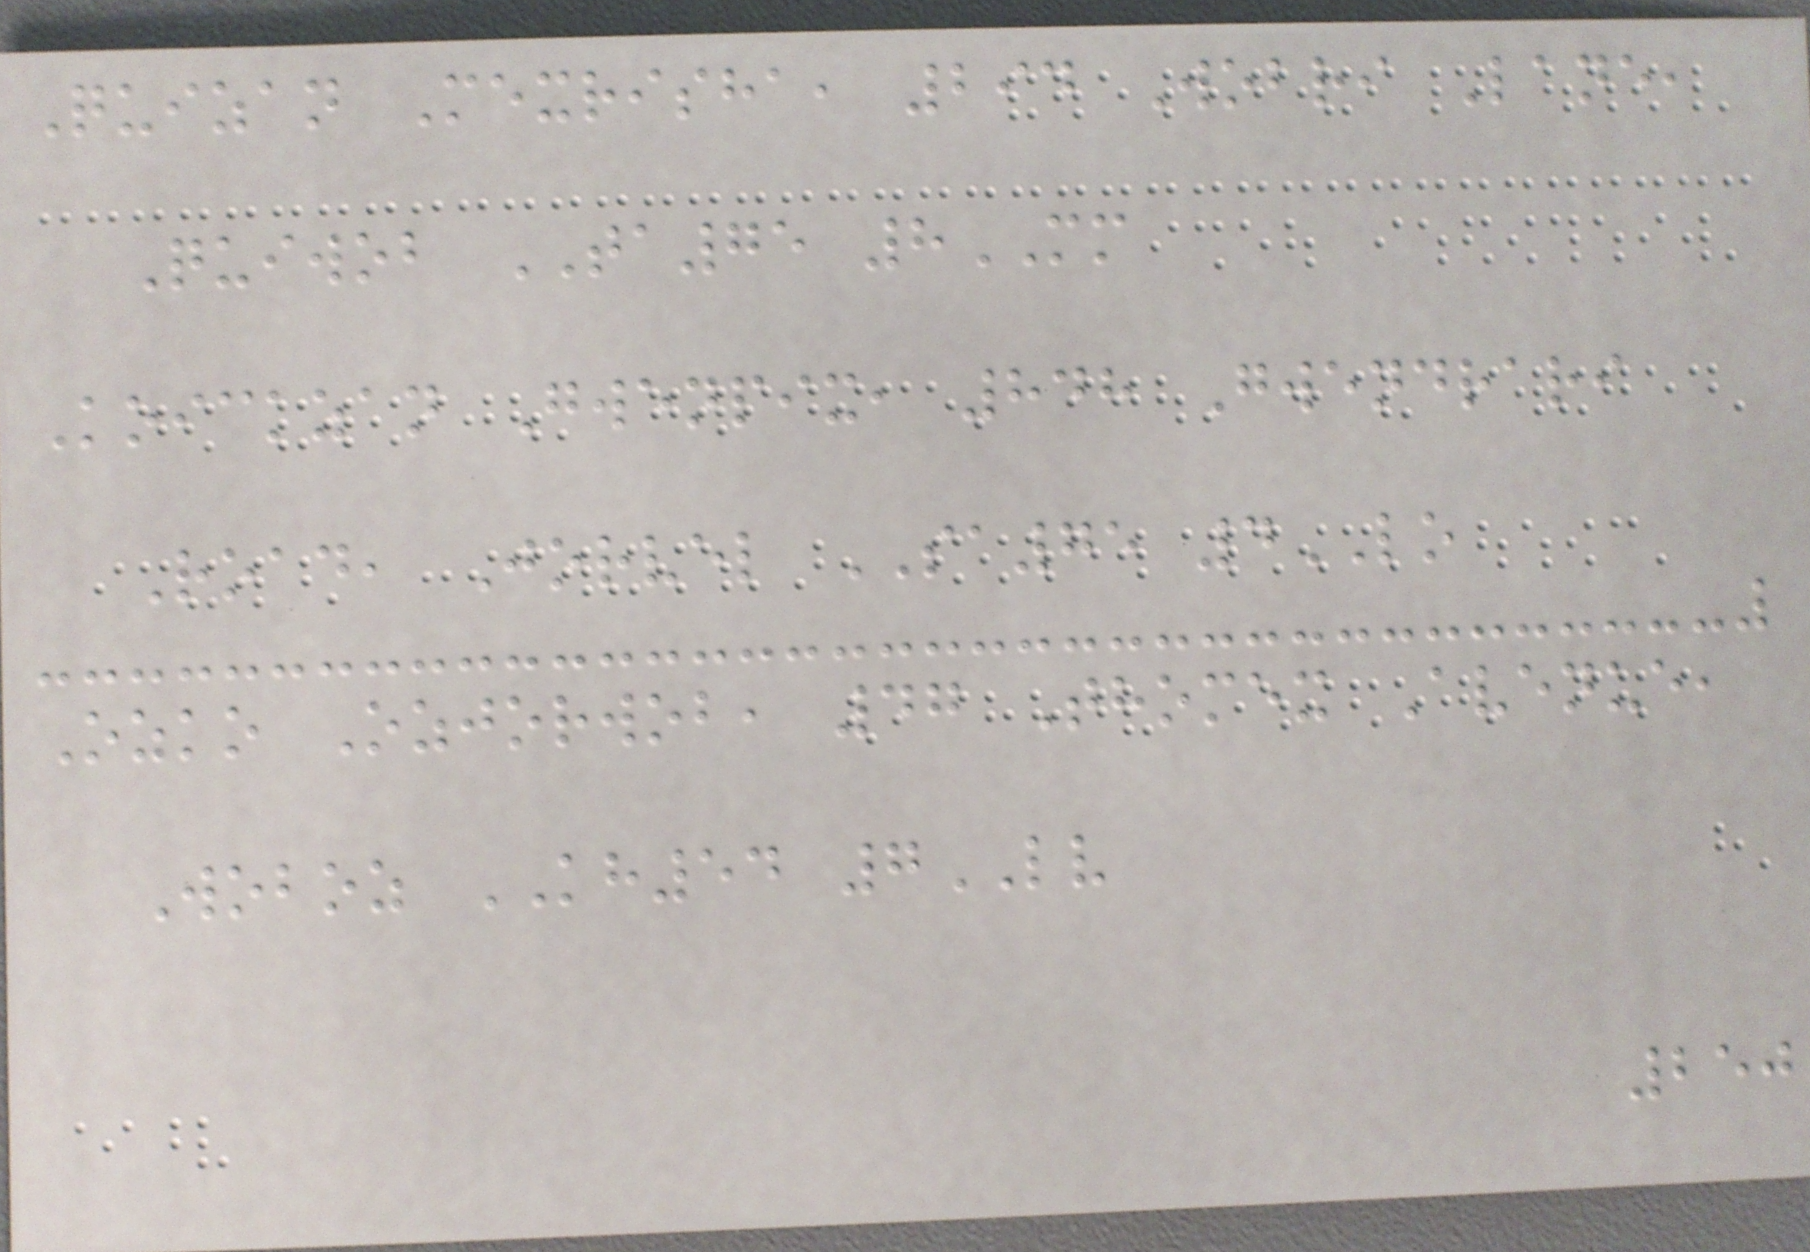Quizan Mexrisha, 294 Wobri Lane,
Quiwob TA75 8MM
Koickzan Gwenpix, 848 Gwendrari
Road, Jorvel SA75 4LO
Ozko Ozjorwob, 47 Thomex Avenue,
Woboz KH54 7LV
250
